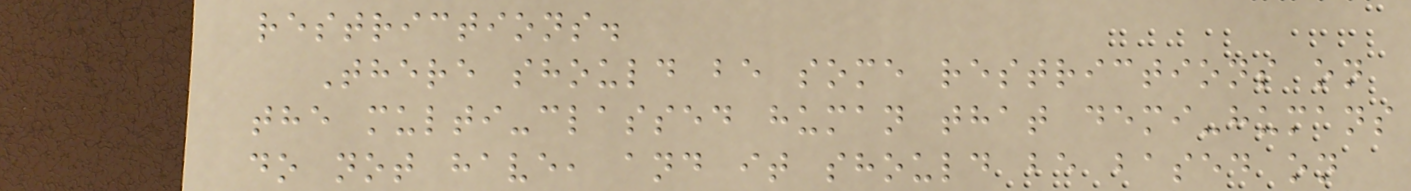restrictions.
There should be some restrictions on
the multi-classed human that demi-humans
do not have, and it should be based on
